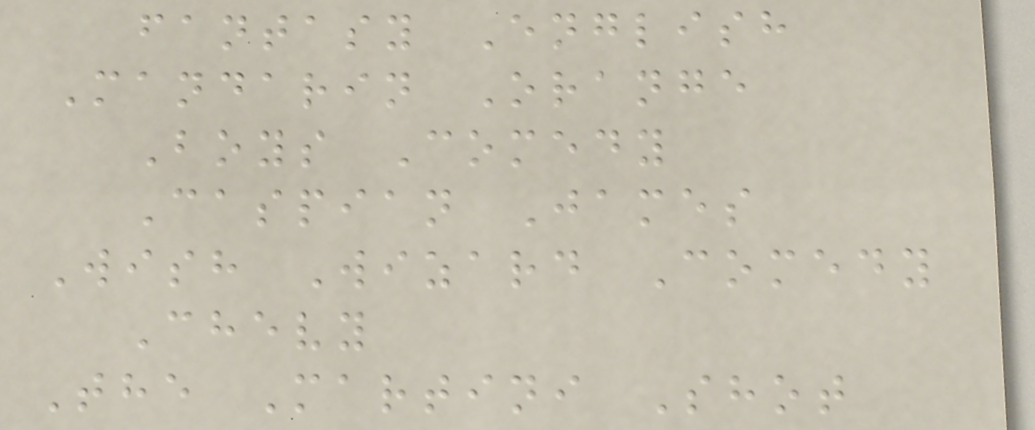fantasy English
Mandarin Orange
Boys Comedy
Caspian James
Wish Wizard Comedy
Chevy
The Martini Shot
